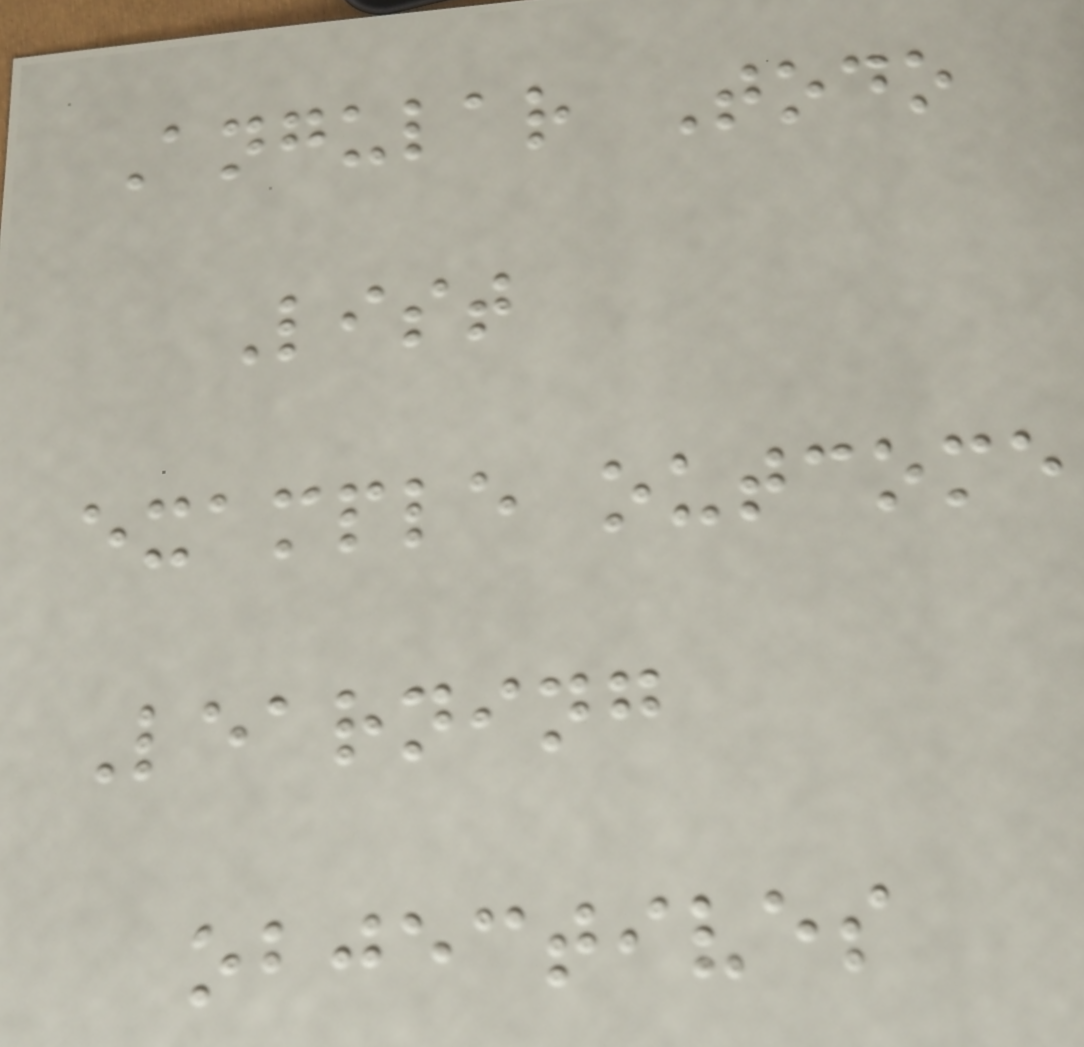Angular Todo
List
example outcome
Learning
objectives
